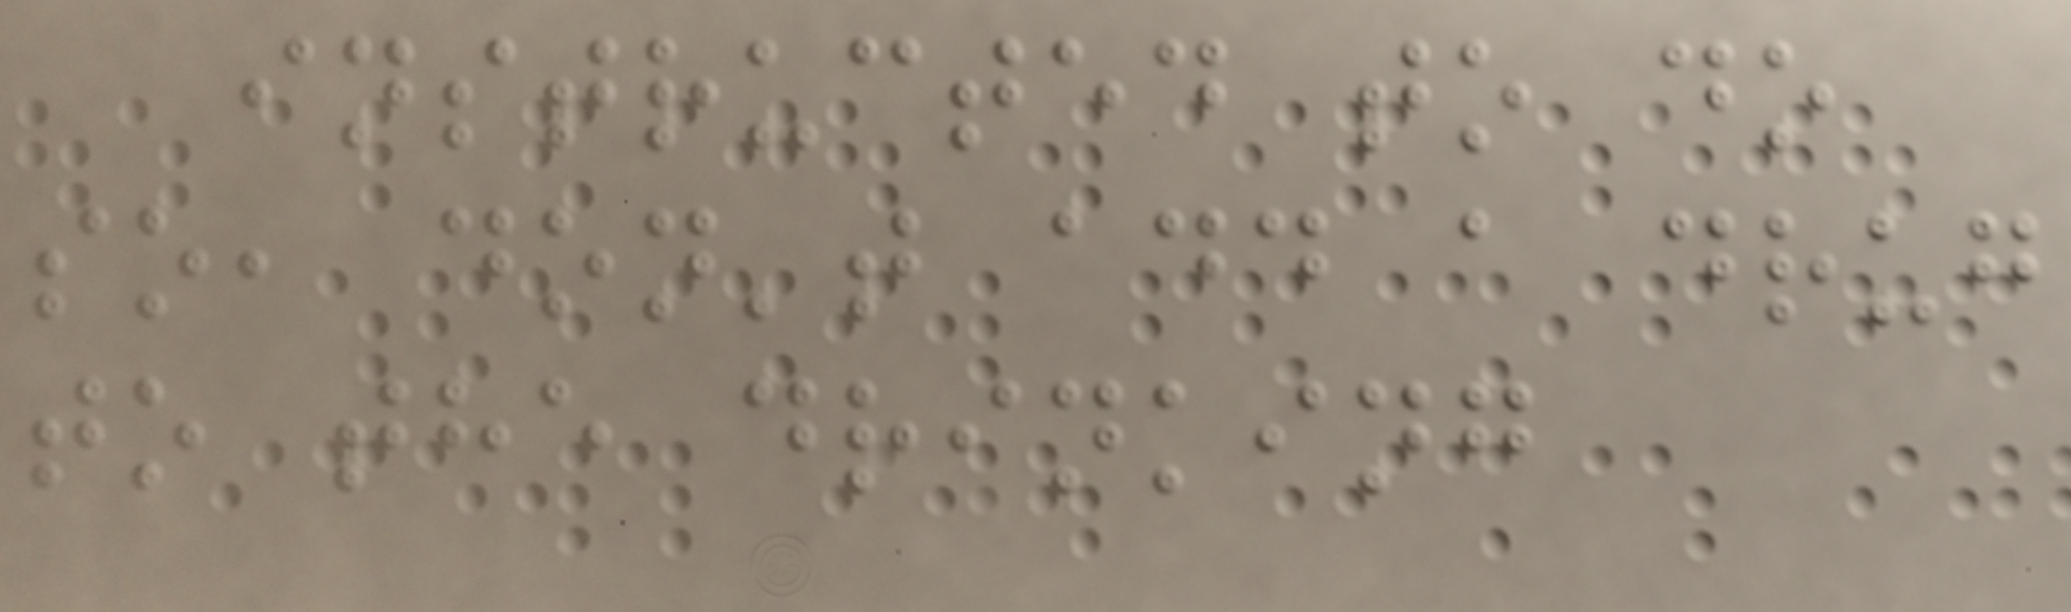instructed to do
so, don't add a drug
to the drinking
